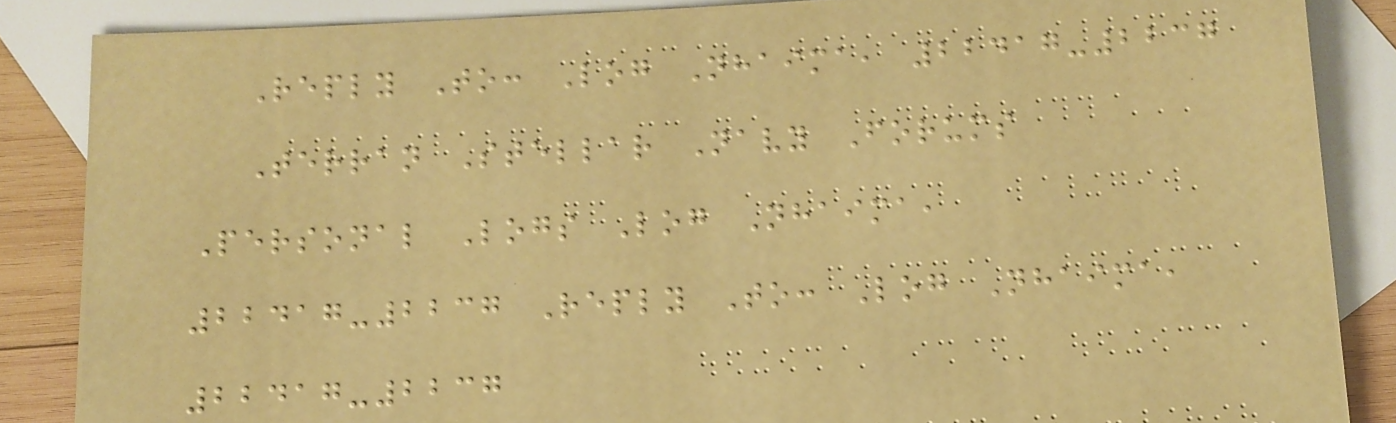Reply To: Log Nhaima, 22417-2237
Terran Stellar Navy Forums
Personal Logs Log Nhaima,
22417-2237 Reply To: Log Nhaima,
22417-2237
